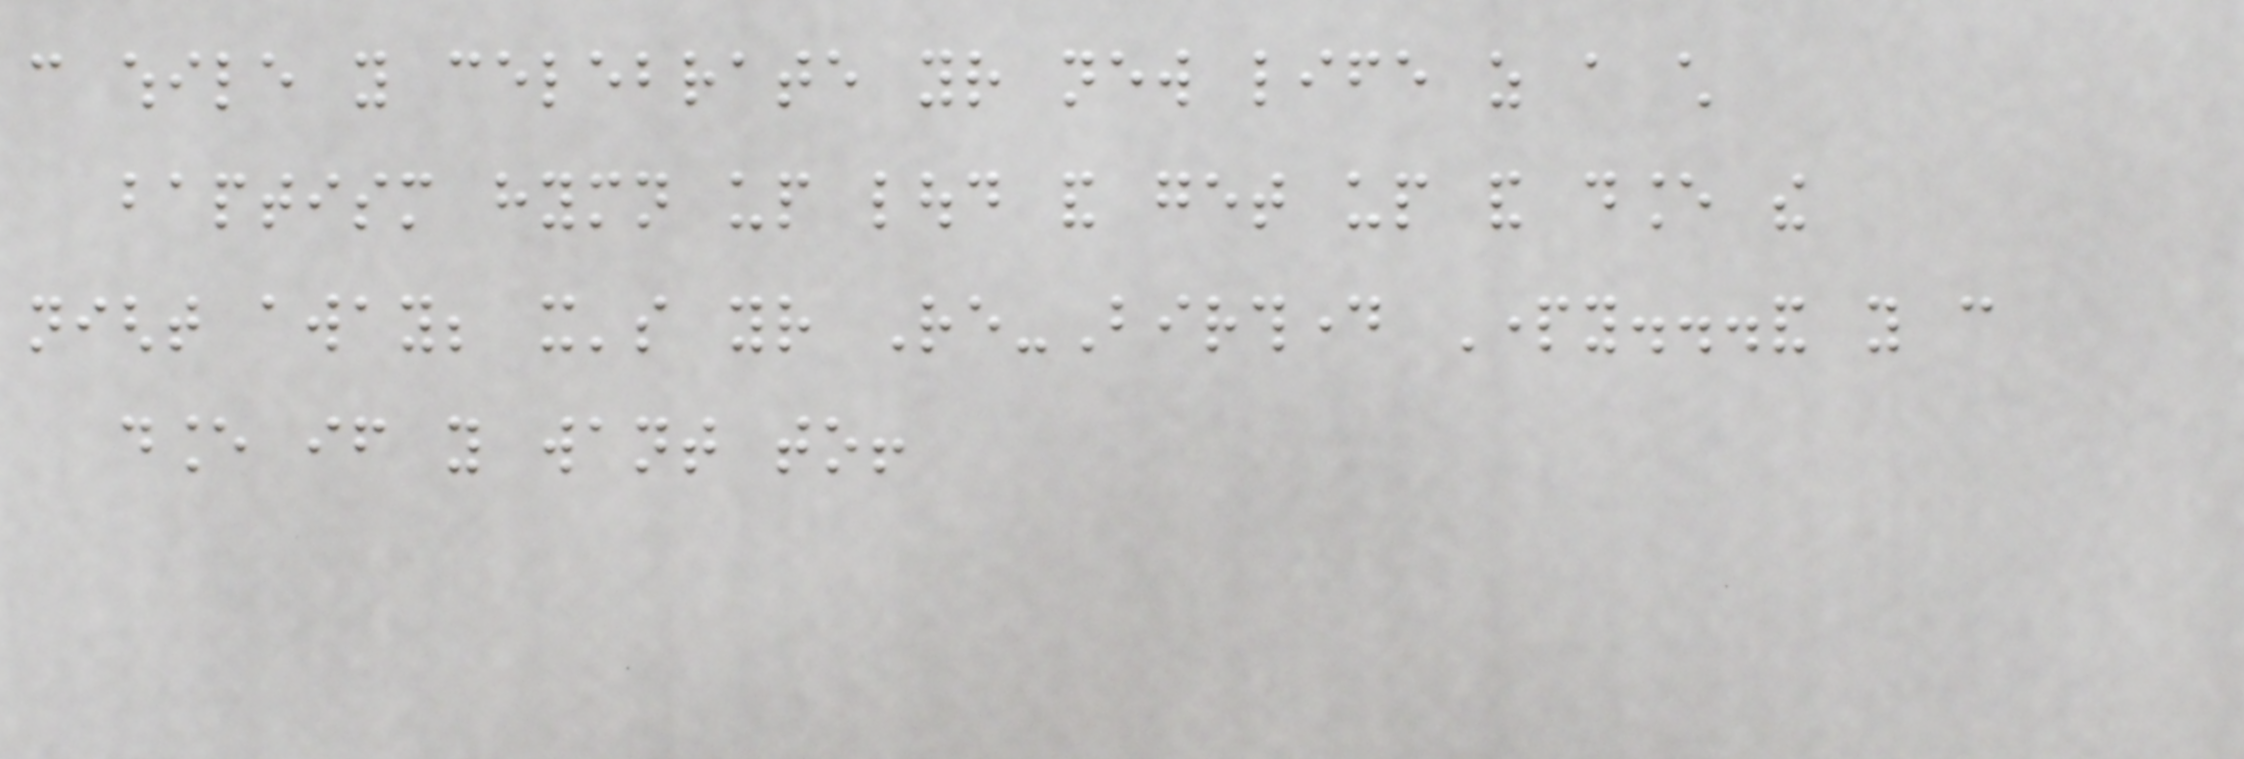can while you celebrate your new life as a child
baptism hymn up loud and get up and dance the
night away; it's your Re-Birthday Party...and you can
dance if you want to!
